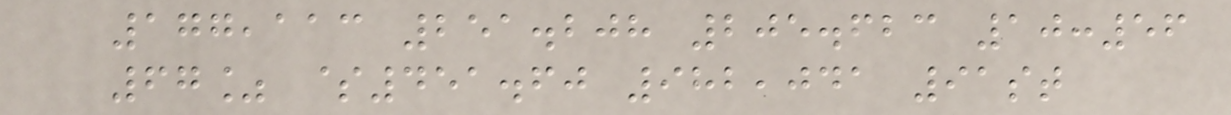177,113 251.208 205.623 10:56
67% $451.60 982,041 91st
